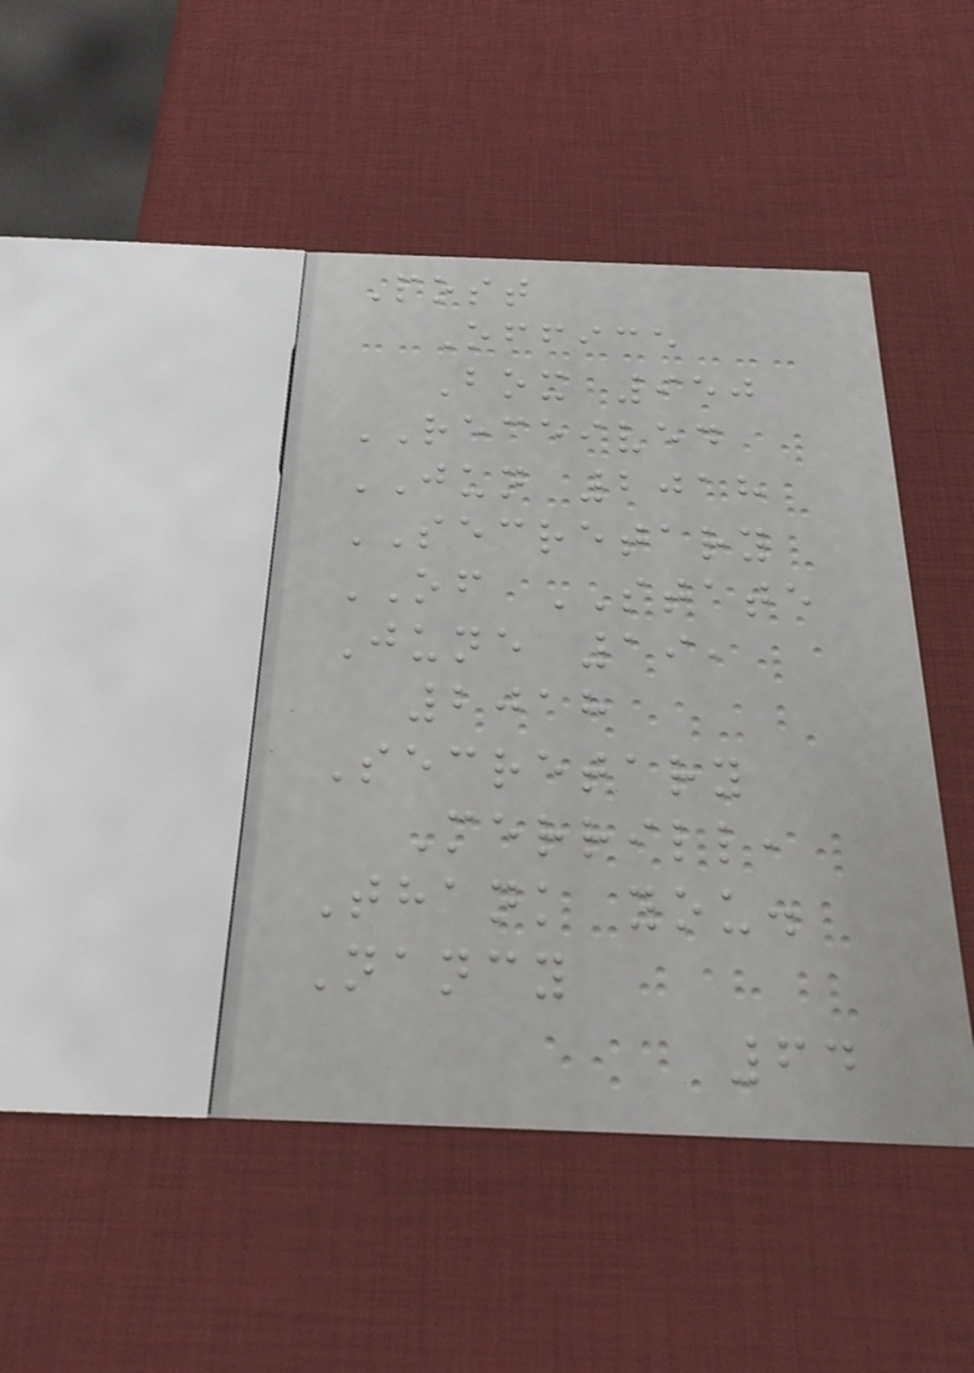Post
Office
Box 950
RECEIVED
JUN 2018
SECRETARY
OF STATE
June 19,
2018
Secretary
Merrill,
Thank you.
Nancy
64
